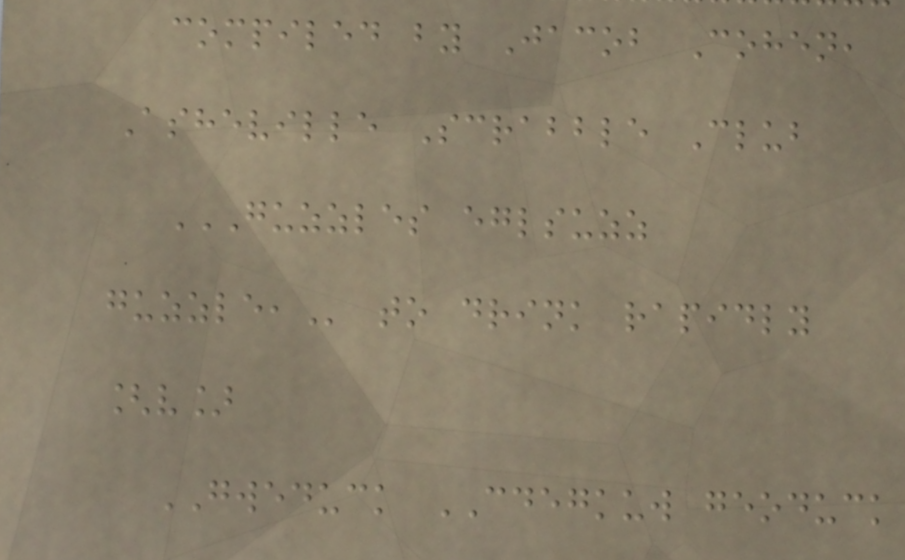compiled by Jacob Cohen,
Asheville Scrabble Club
GUZZLES EGLSUZZ
GUZZLE, to drink rapidly
[v]
GWEDUCK CDEGKUW geoduck
